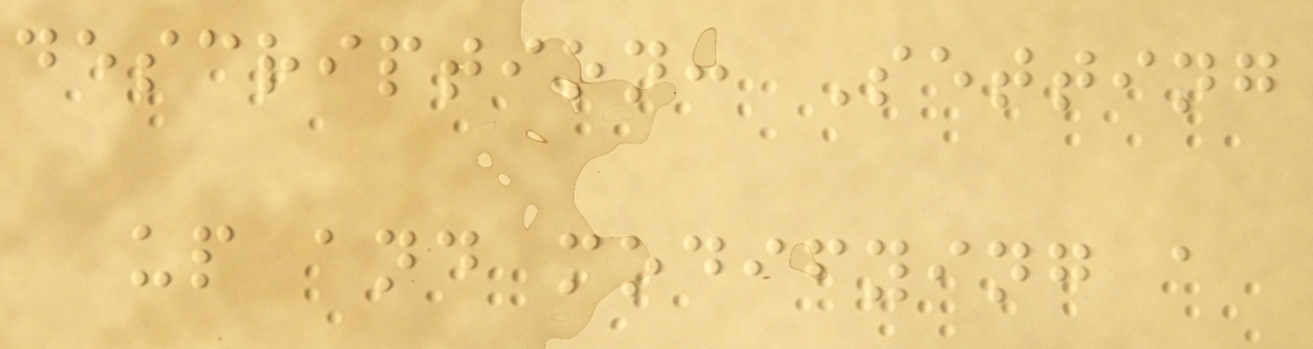description: Setting
up and modifying a
